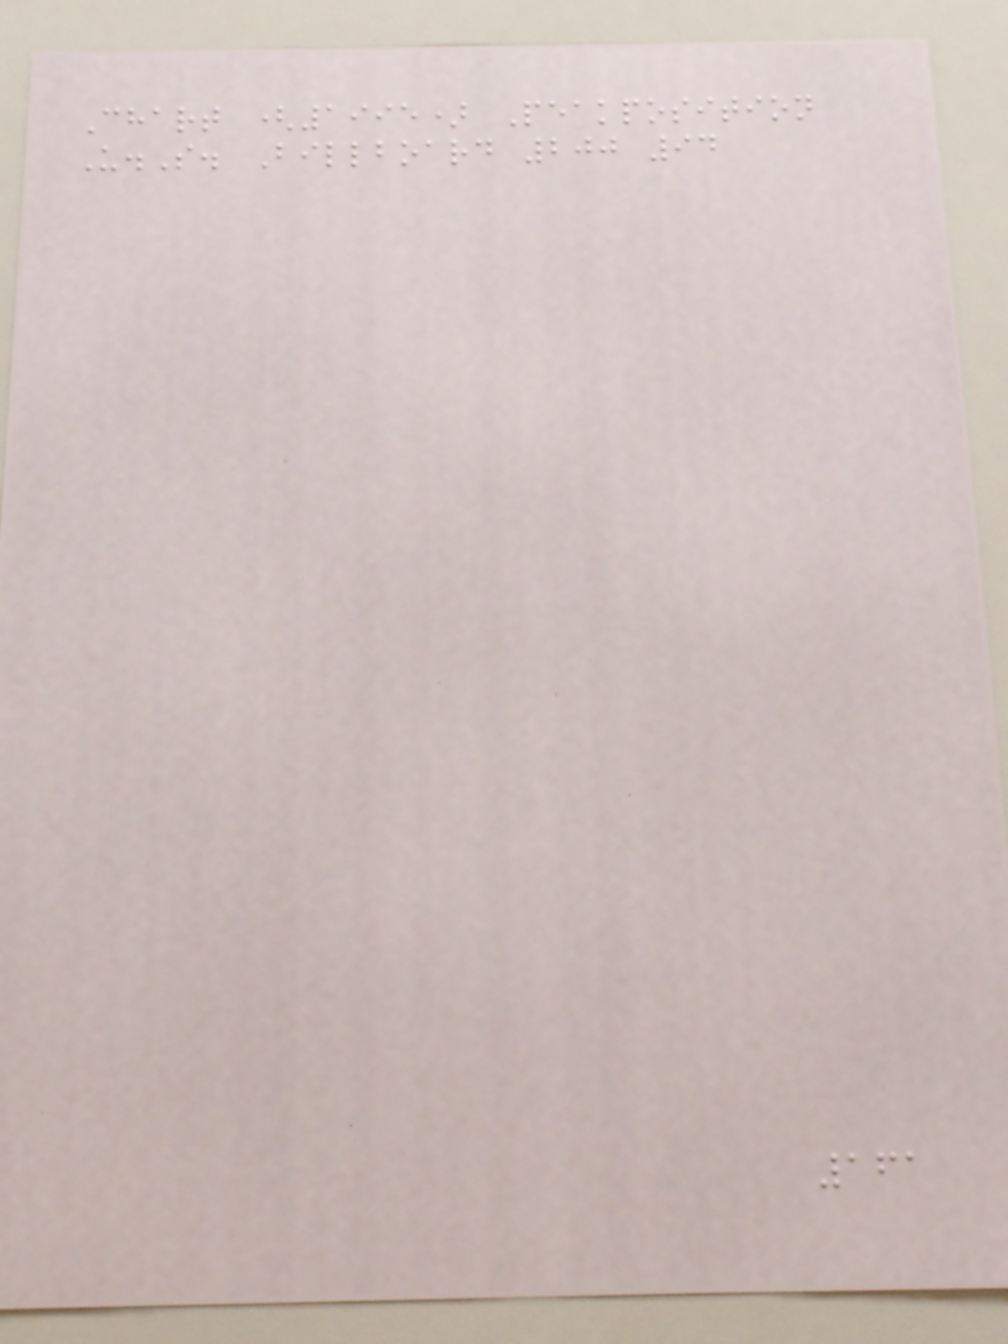Chart (1995) Peakposition
U.S. Billboard 200 94
161
